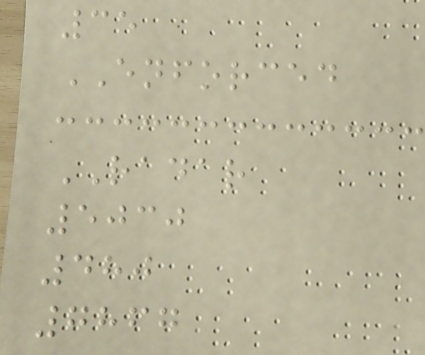35
ENFORCED
RADAR
5030
480
7867
